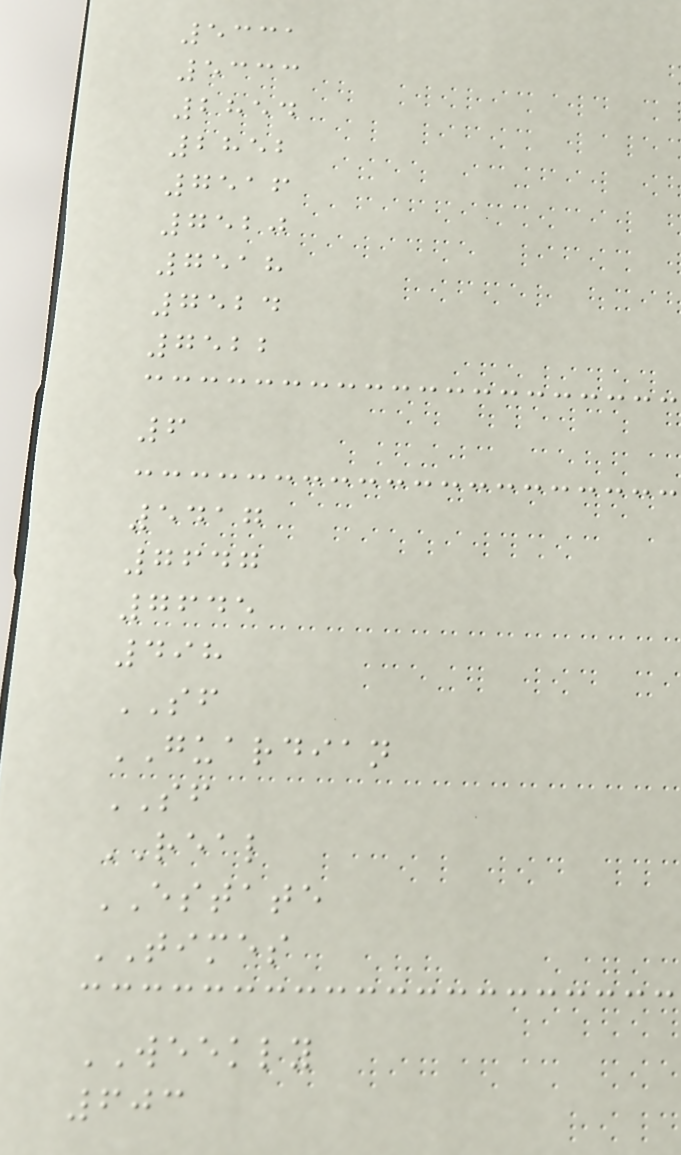5331
5333
2854
2852
7516
7520
7518
7524
7522
6
5417
7647
7645
498
SF
GUARDIAN
SF
REAL
ESTATE
TIMES
WEEKLY
603
